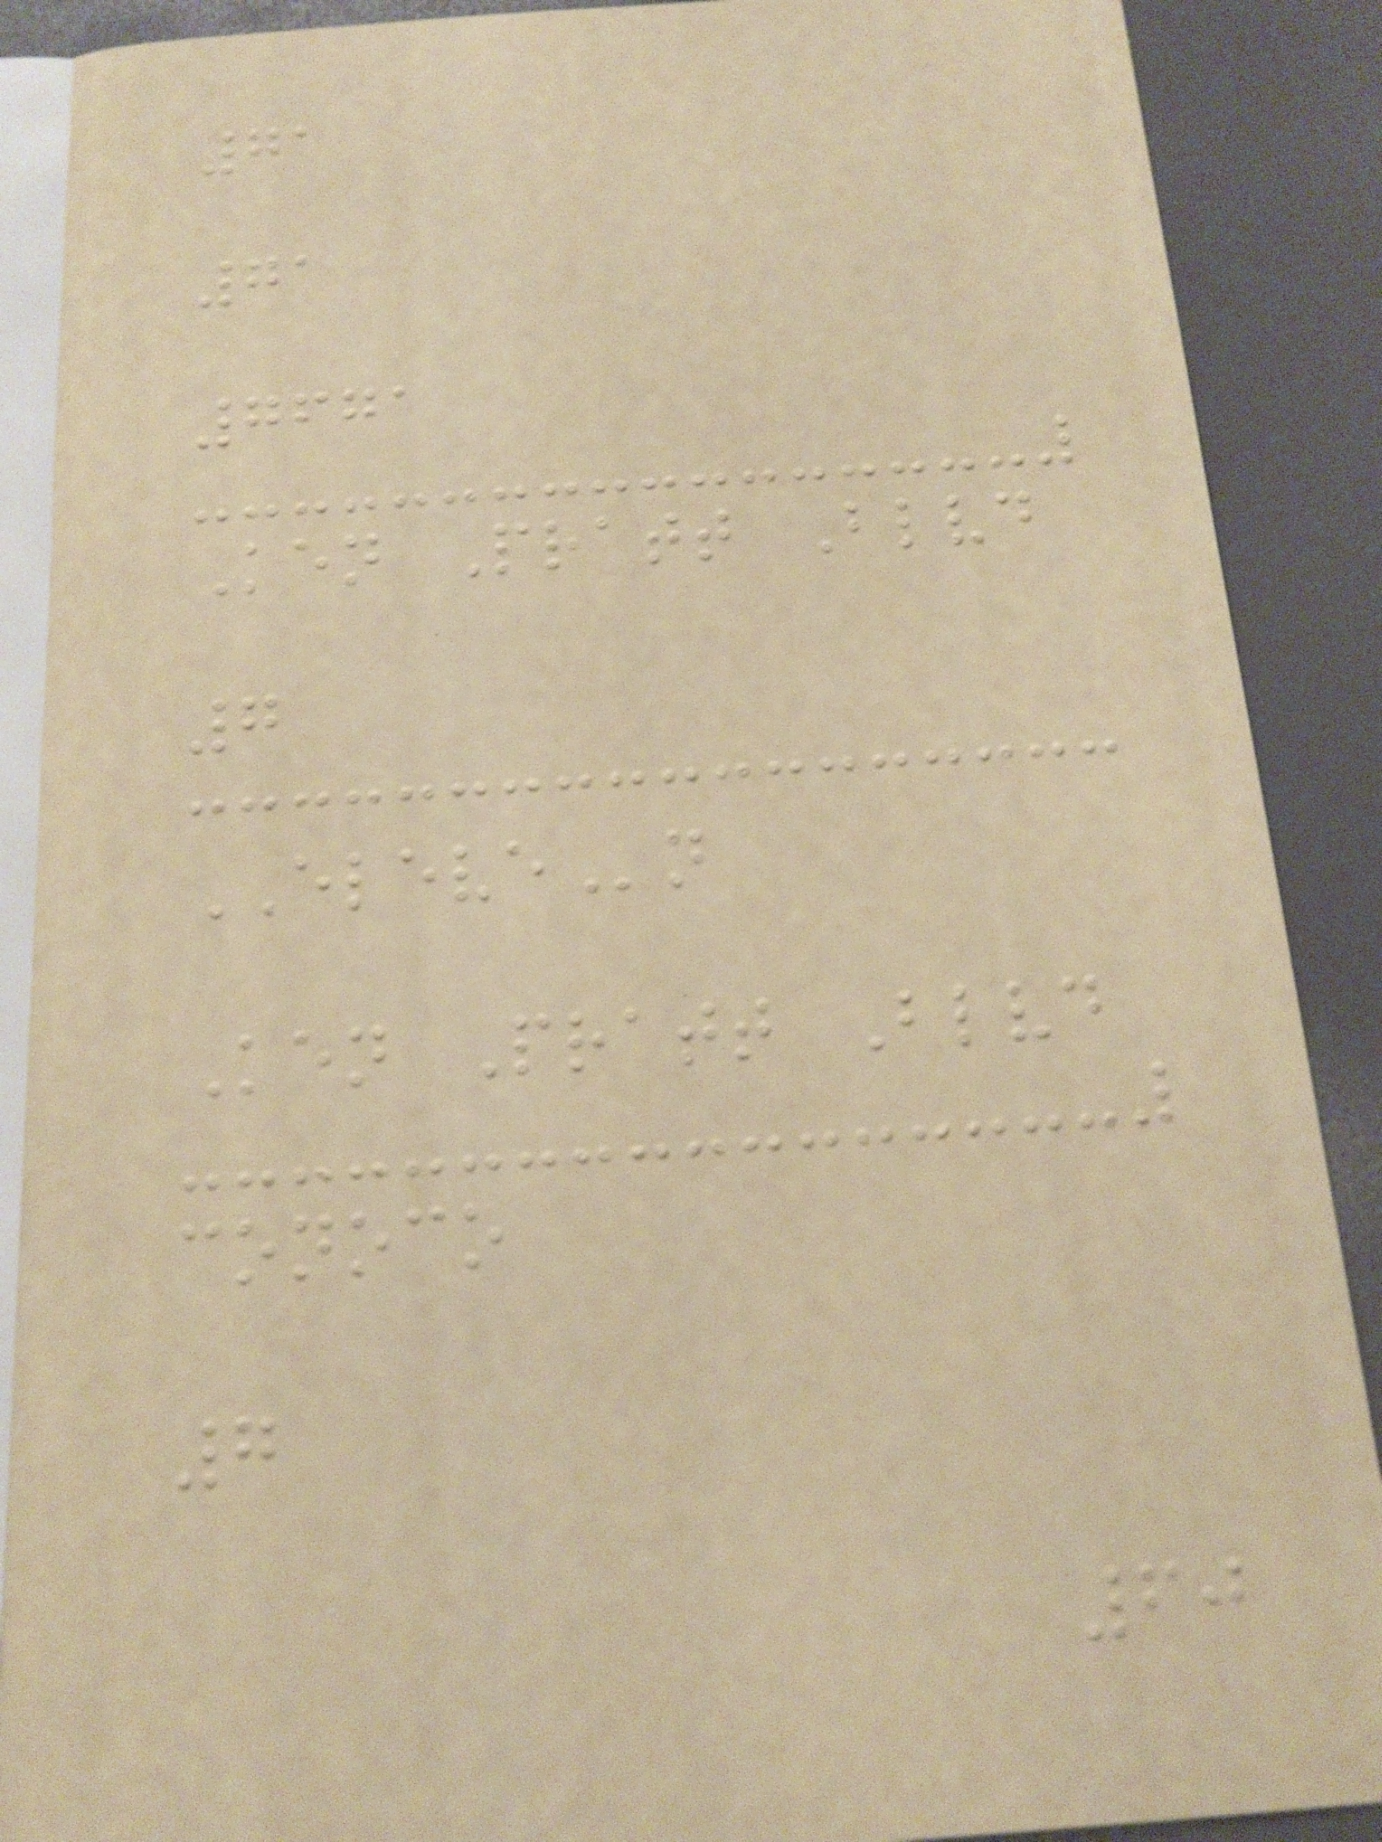71
71
7671
Ken Pratt Blvd
7
ELEVEn
Ken Pratt Blvd
conoco
7
60
